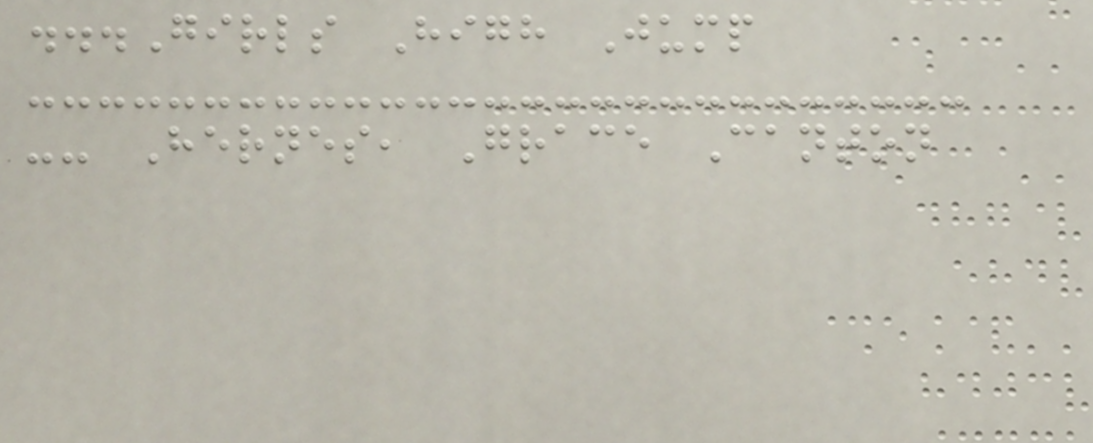...Girls High Jump
-- Hernes, Grace Canton
